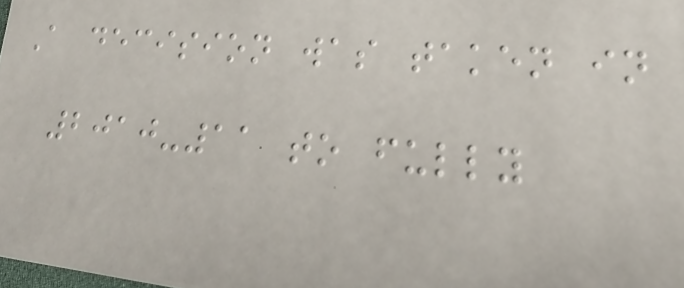A decision was taken in
2010-11 to fully
